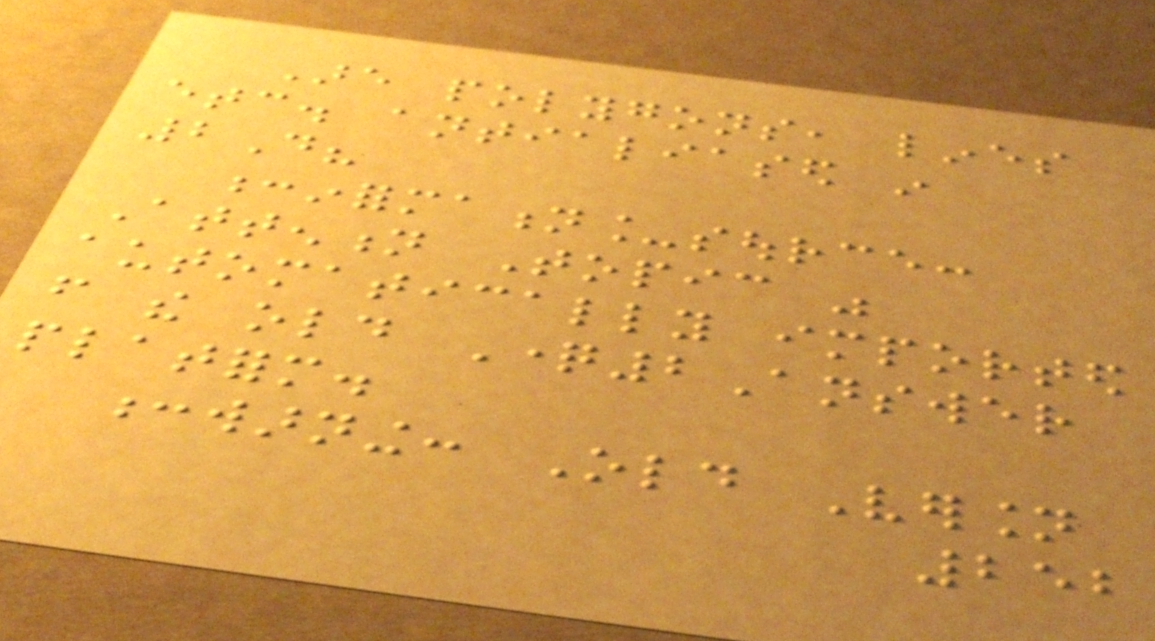Are polygons, lines
etc. antialiased in
2D?
:information_source:
Attention Topic was
automatically imported
from the old Question2Answer
platform.
:warning: Old Version
252
